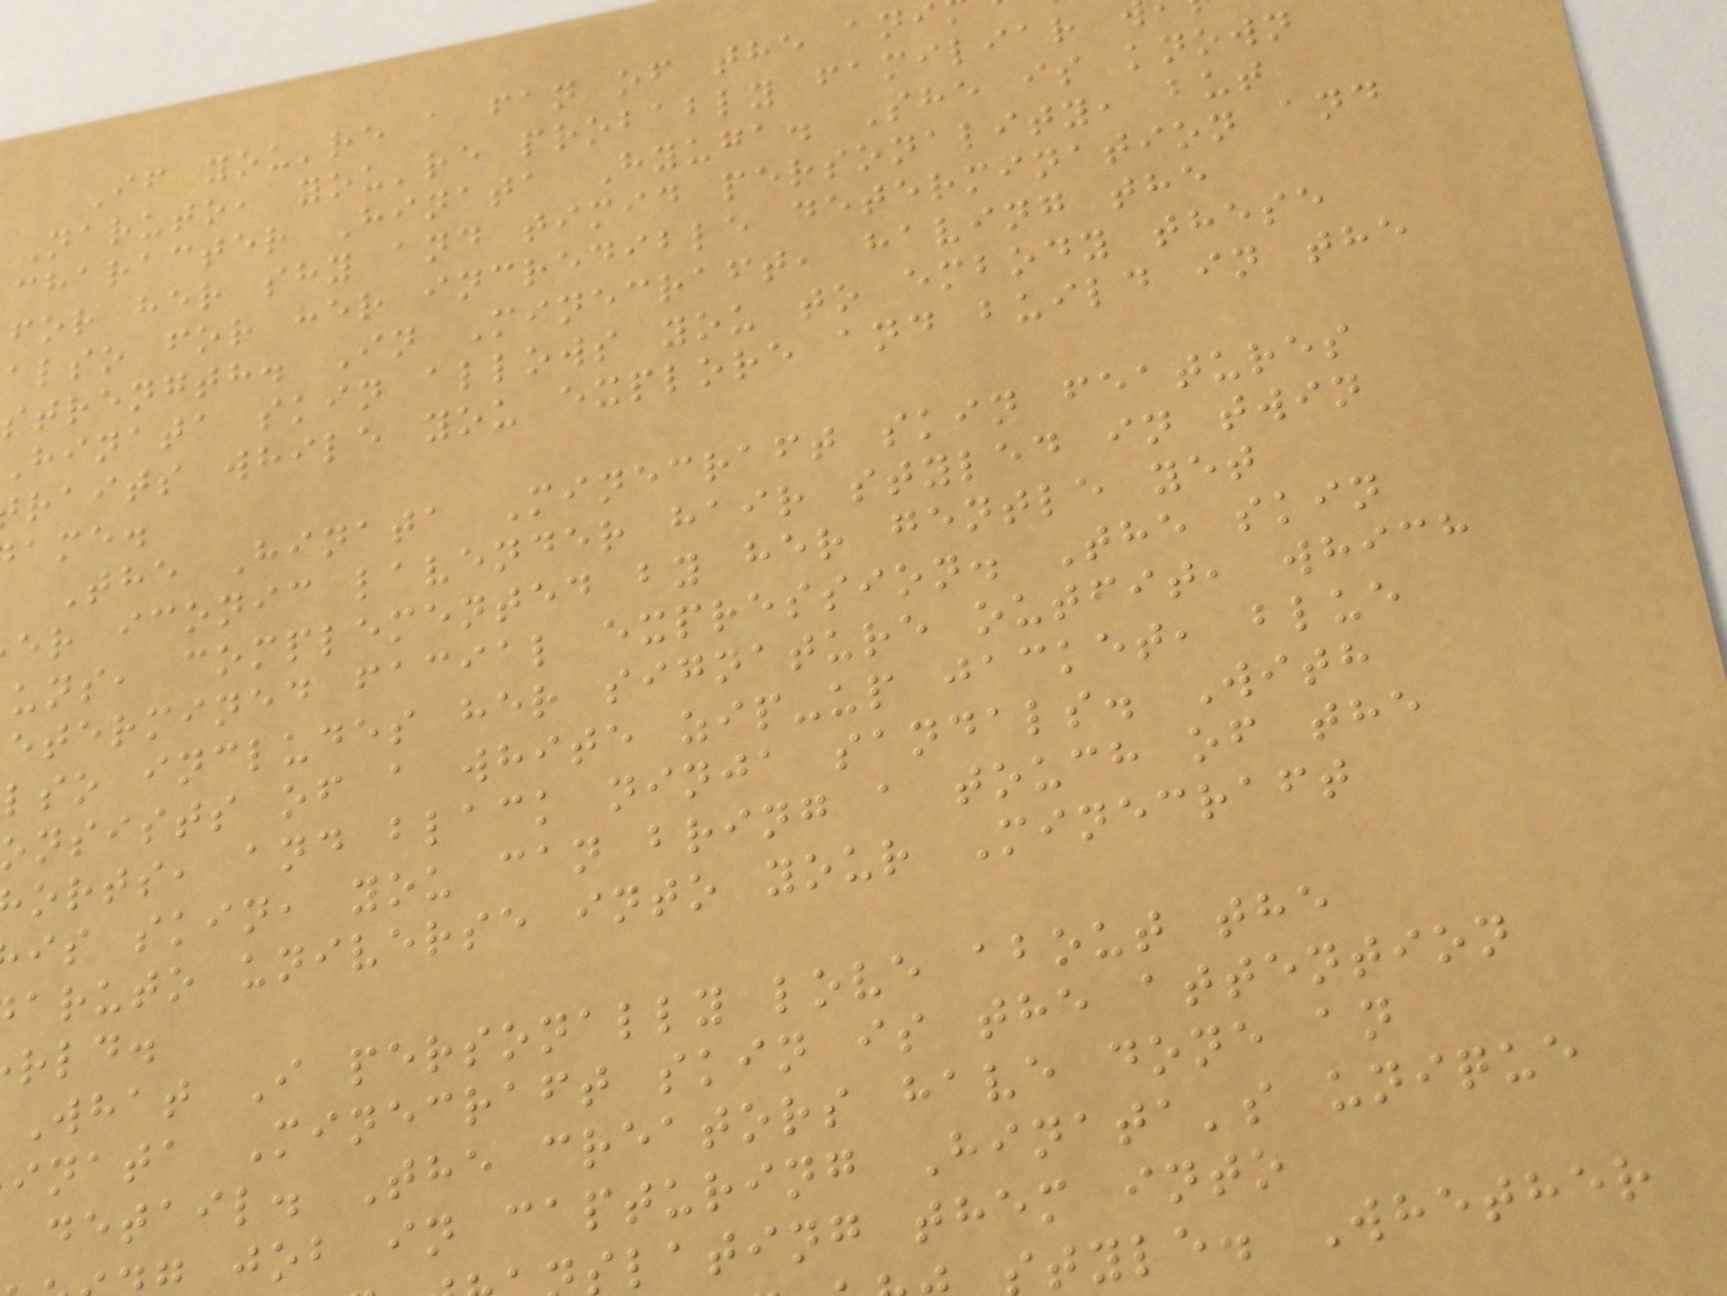If you're a fan of the ani
Naruto, you're probably familiar
character Hinata Hyuga. She is known
for her shy and timid personality, but
also for her incredible determination and
strength. In Minecraft, having the
hinata skin allows you to embody these
raits while you explore and build in the
ame.
The Hinata Minecraft skin features
er iconic lavender hair styled in twin
uns, complemented by her gentle yet
etermined facial expression. The skin
lso includes her signature outfit, which
onsists of a white zip-up jacket, blue
orts, and black ninja sandals. With
is skin, you can bring a touch of the
aruto universe into your Minecraft
rld.
What I personally love about the
inata Minecraft skin is the attention
detail. The creators have done an
job in capturing Hinata's unique
lating them into
tyle. Whether
